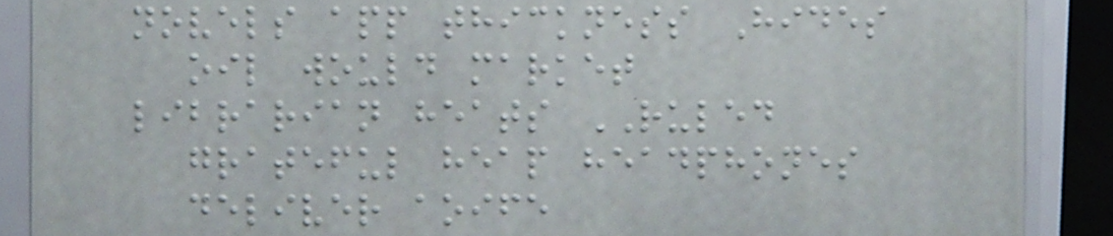novels app thickness Hides
oil would market
librarian heats RULED
grateful heap headphones
deliver aoife
